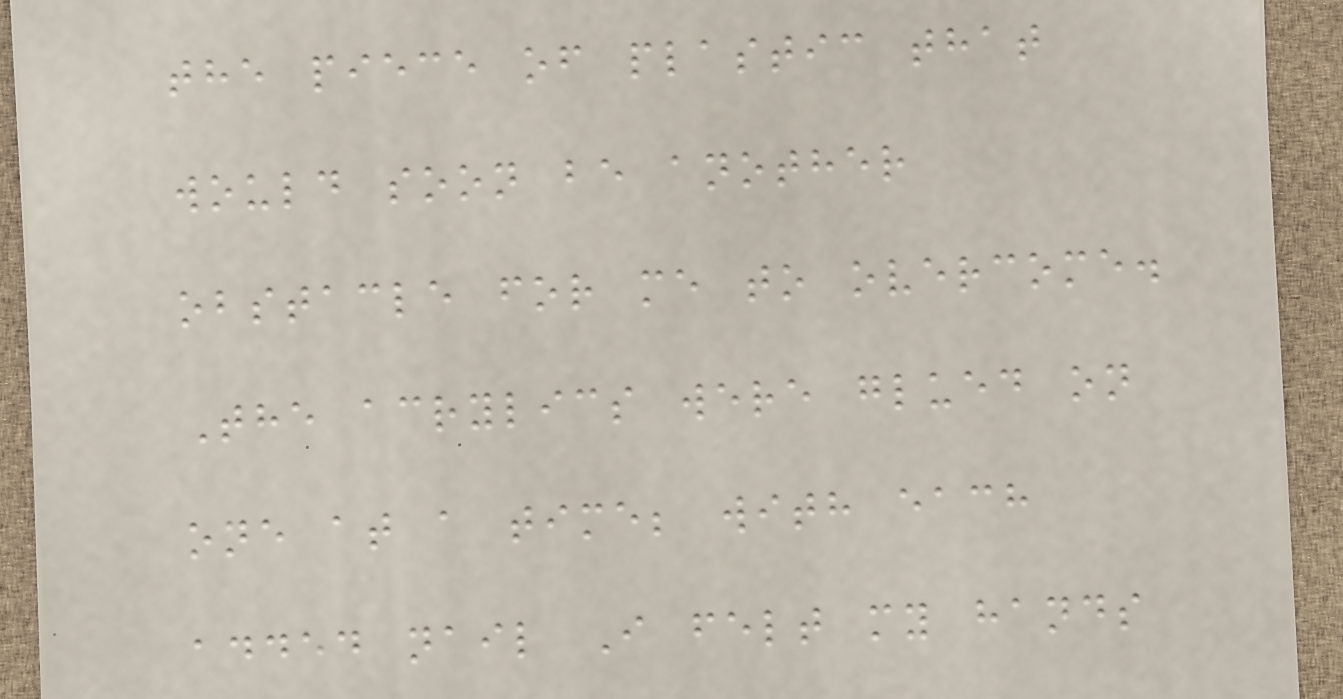the piece of plastic that
would soon be another
obstacle for me to overcome.
The acrylics were glued on
one at a time; with each
added nail I felt my hands
